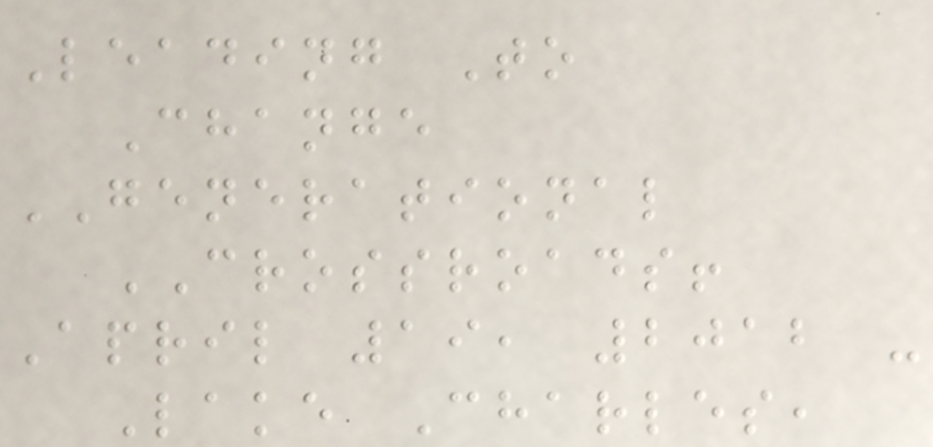Leading To
Change
GENERATIONAL
CROSSROADS!
April 19, 2012 -
Lake Charles,
